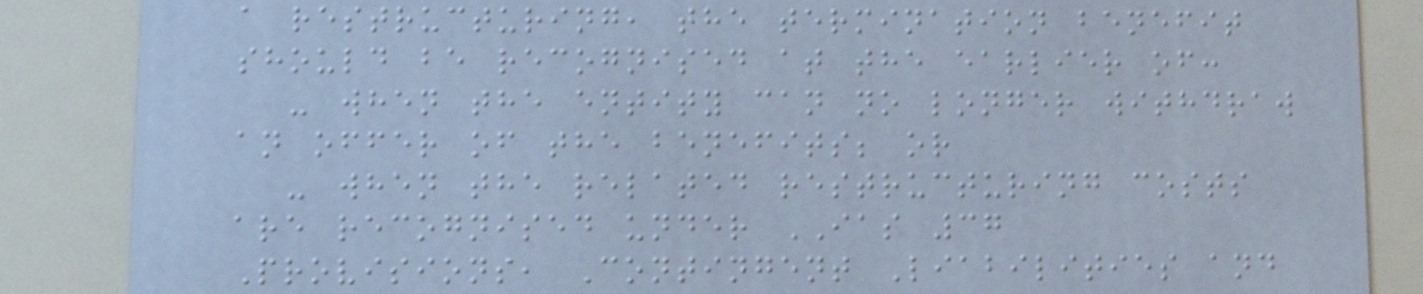a restructuring, the termination benefit
should be recognised at the earlier of:
- when the entity can no longer withdraw
an offer of the benefits; or
- when the related restructuring costs
are recognised under IAS 37
Provisions, Contingent Liabilities and
